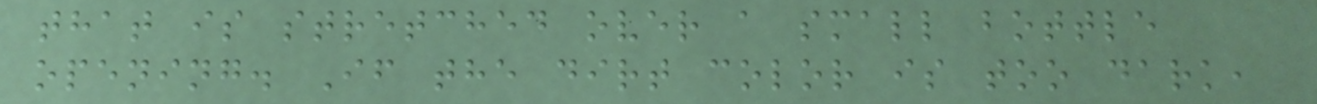that is stretched over a small bottle
opening. If the dirt color is too dark,
